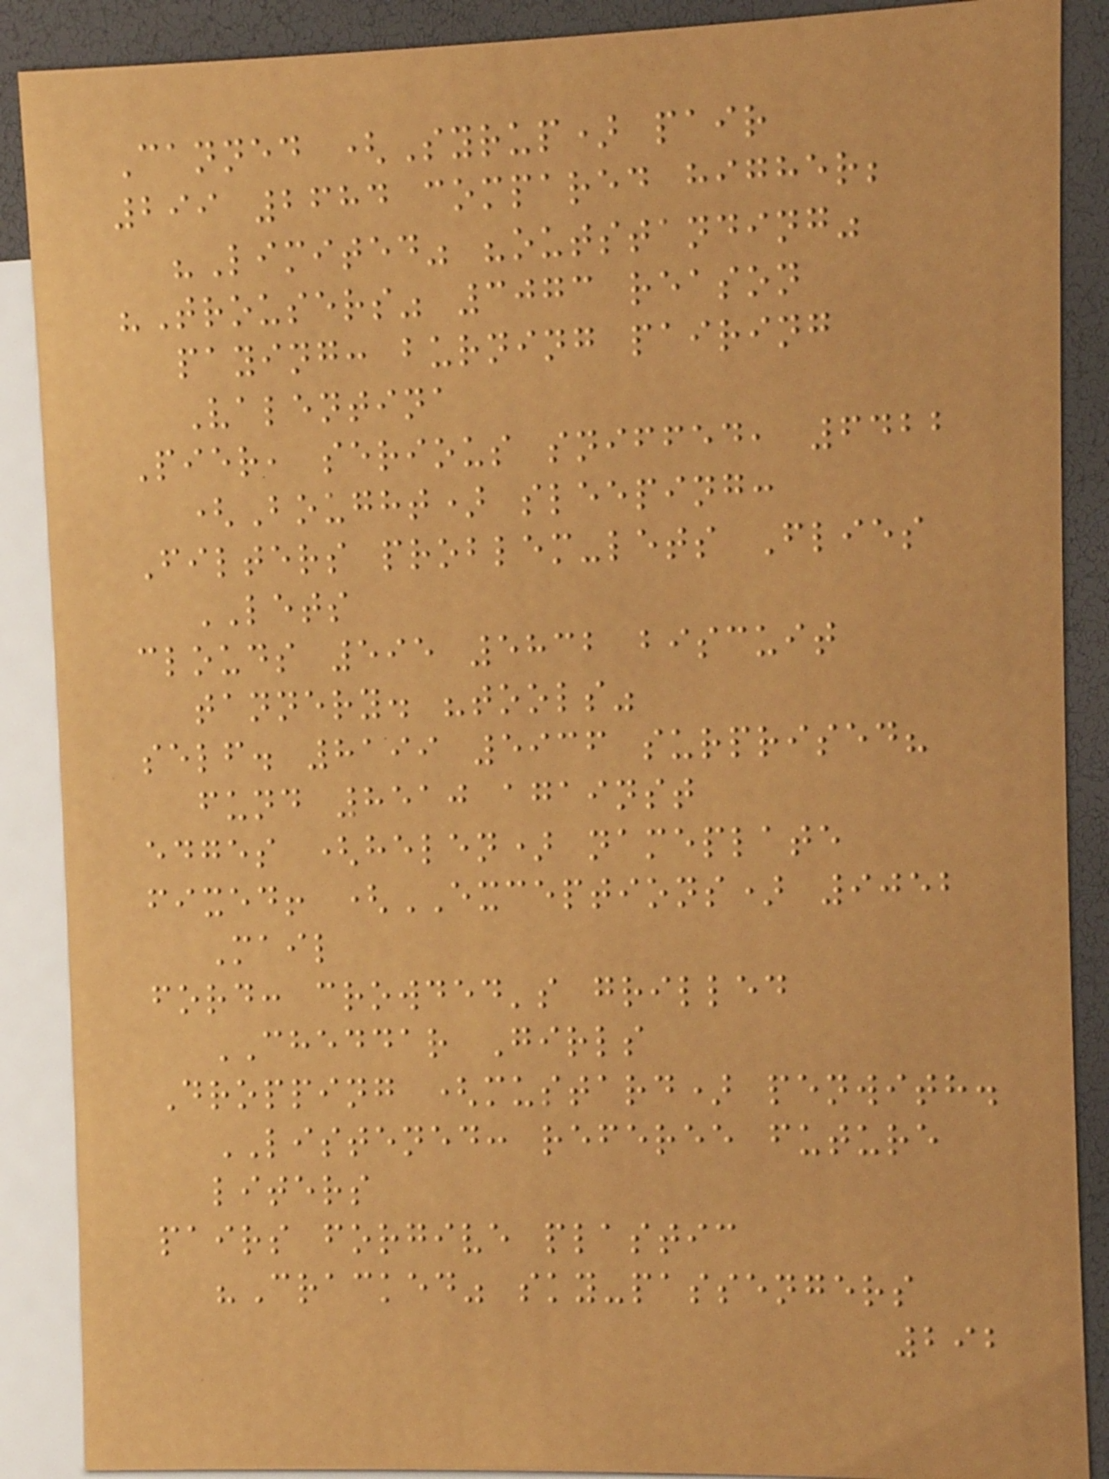Canned (Syrup) pair
299 2684 compared higher;
"Limited" "outstanding"
"Trousers" 3073 reason
paying: burning pairing
Valentina
Pier, serious sniffed, 6422
(Bought) sleeping:
Filters problem-lets Flies
LETS
clouds 595 5832 biscuit
tannery. "tools"
self. 8199 5936 surprised?
fund 8510 against
edges (helen) nameplate
fixed! (EXCEPTIONS) 9052
Mail
ford: crowded's grilled
CHEDDAR Girls
Dropping (mustard) penwith.
LISTENED: referee future
liters
pairs forgive plastic
"Cracked" sky-passengers
292
